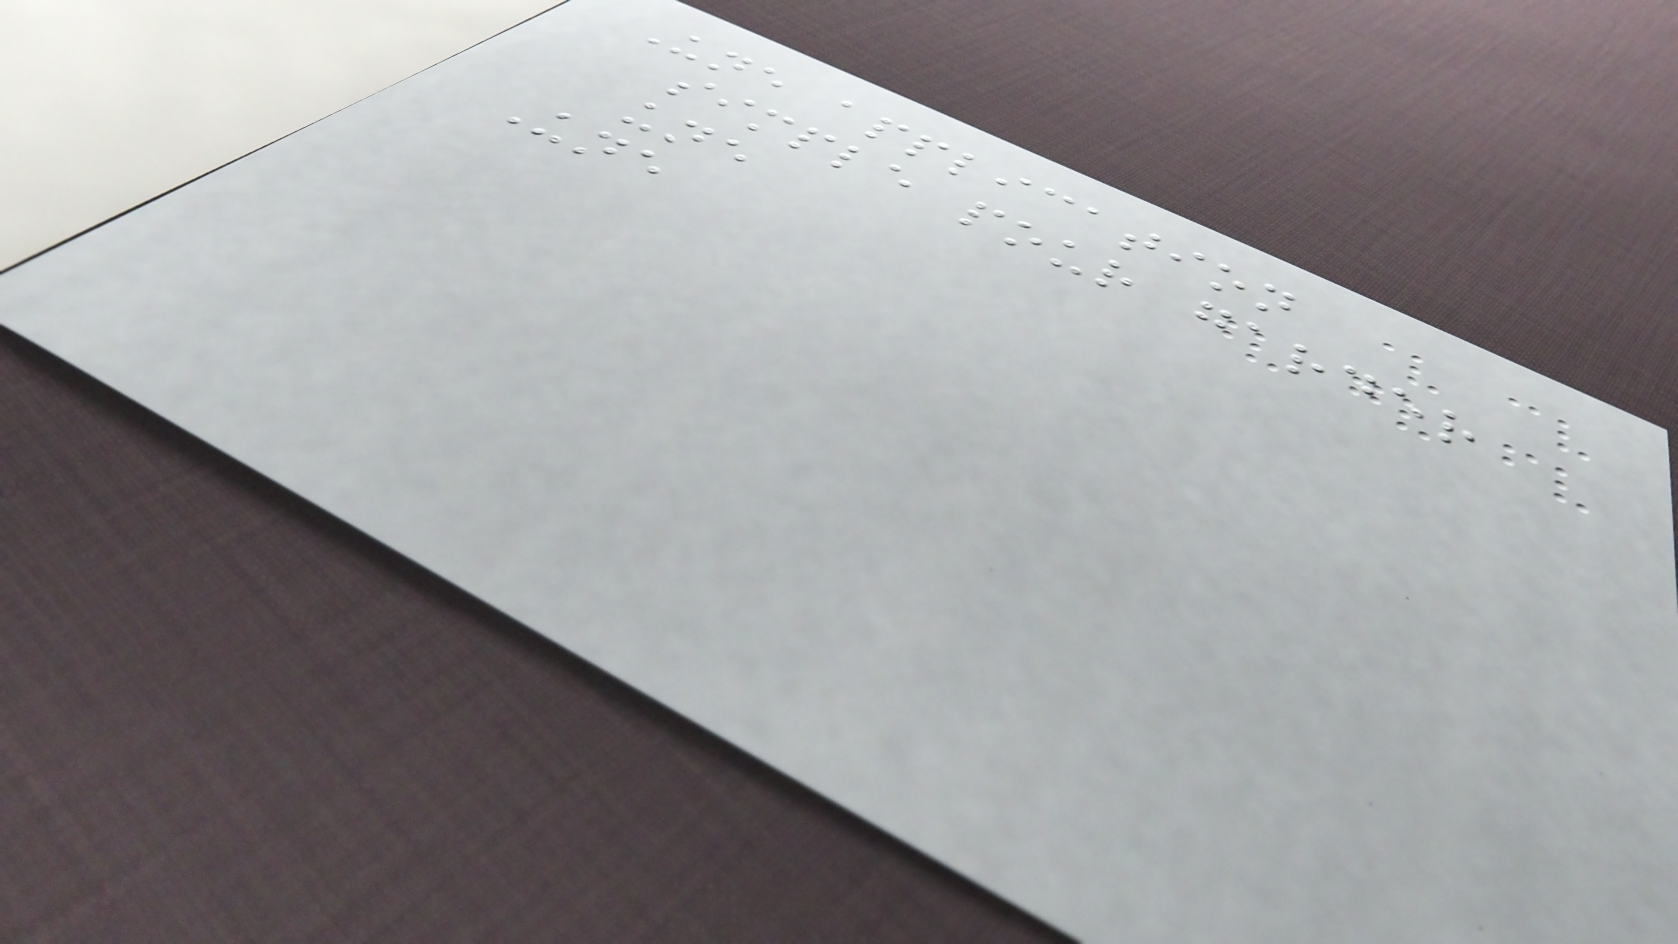Une application
simple pour garder
une
Une
